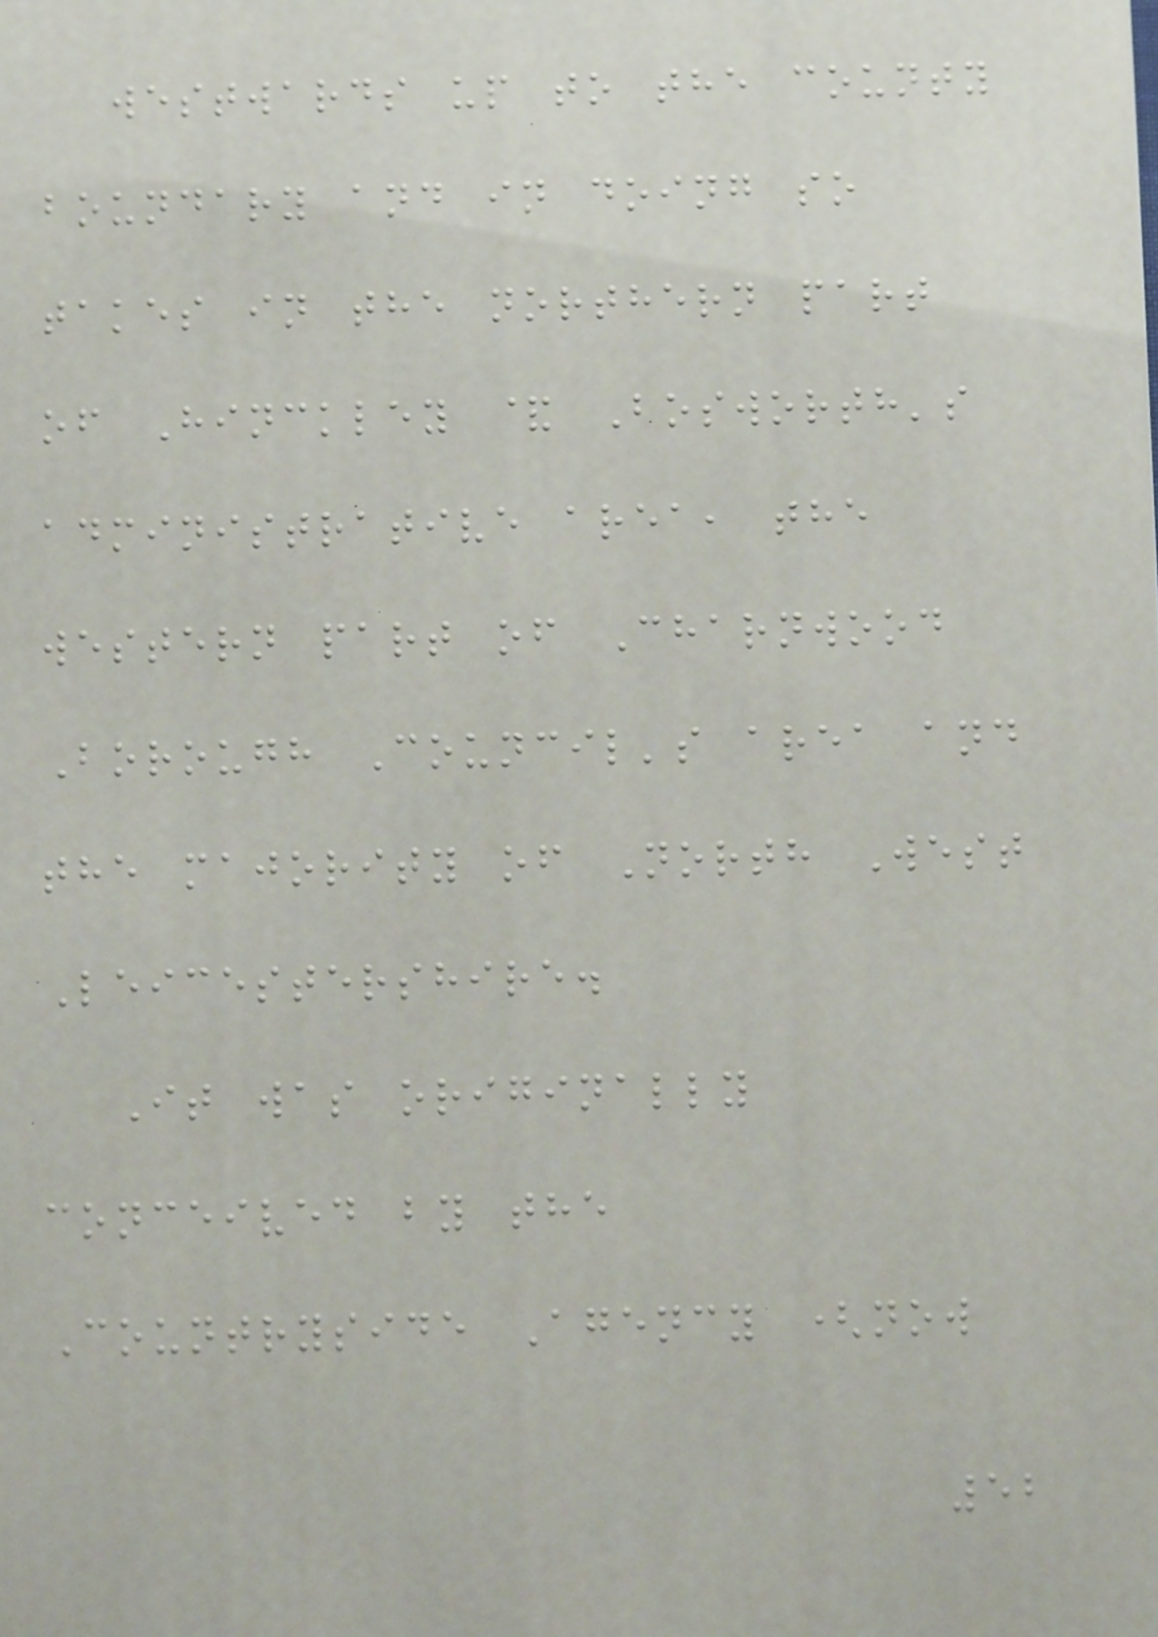westwards up to the county
boundary and in doing so
takes in the northern part
of Hinckley & Bosworth's
administrative area, the
western part of Charnwood
Borough Council's area and
the majority of North West
Leicestershire.
It was originally
conceived by the
Countryside Agency (now
52
